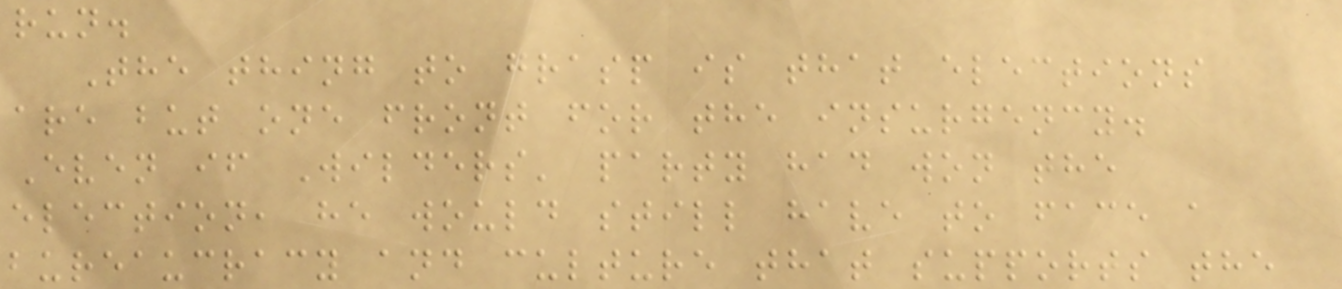run.
The thing to grasp is that elections
are but one front for the insurgency.
Even if Wilders' party had won the
election, he would still have to face a
bureaucracy and culture that supports the
